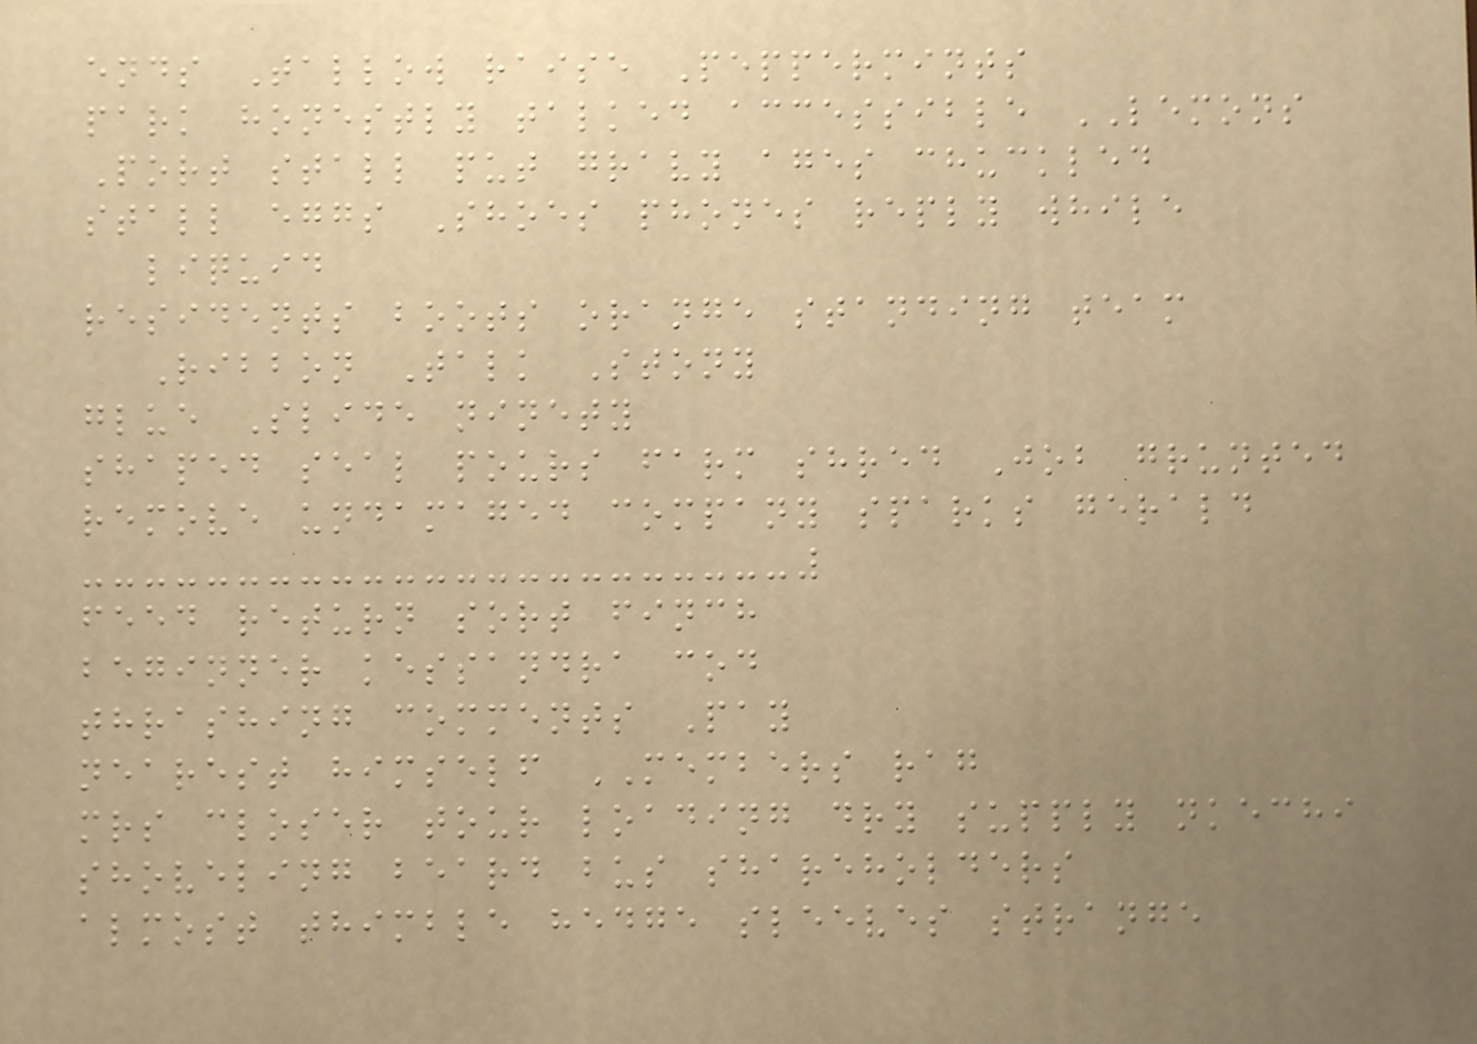ends Tallow raise Peppermints
park honestly talked accessible LEMONS
Port stall put gravy ages chuckled
stall eggs Shoes phones reply while
liquid
residents boots orange standing team
Ribbon Talk Stony
glue Slide ninety
shaped seal pours farm shred Job grunted
remove undamaged company sparks gerald
feed return sort finch
beginner kessandra cod
thrashing comments Pay
nearest himself MEMBERS rag
mrs closer tour loading dry supply nkechi
shoveling beard bus shareholders
almost thimble hedge sleeves strange
